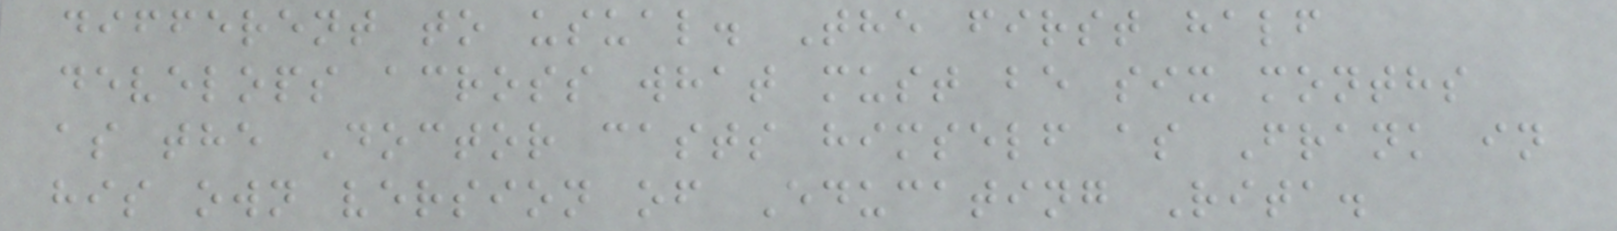different to usual. The first half
develops across what must be six months
as the Doctor casts himself as Frank in
his own version of Educating Rita.
